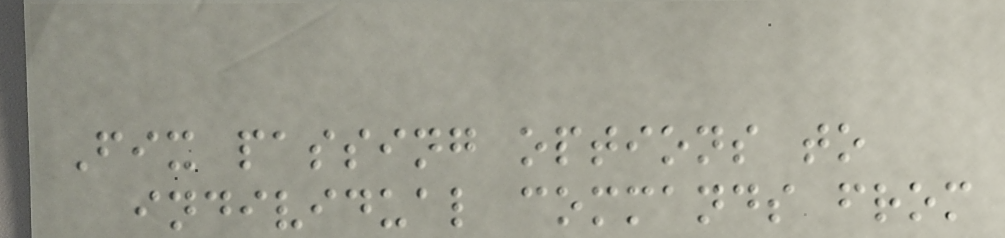Fix passing options to
individual commands from
